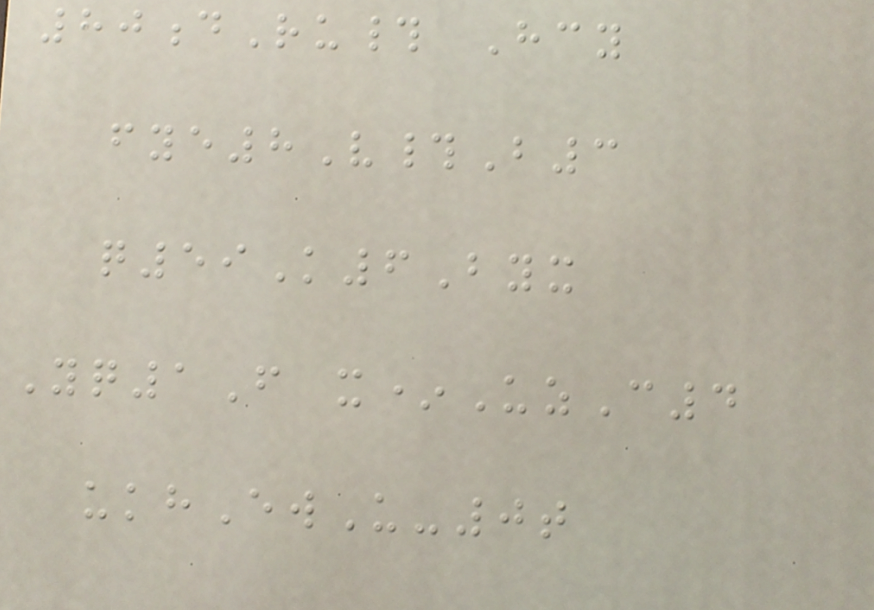80dRu# Hcy
fye8V#B3
q59K6Byx
Yq1F x*UzC4
ukhEwU-0t
